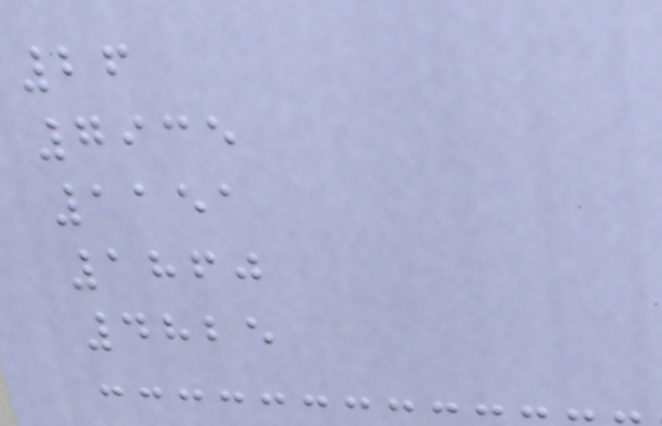26
7935
1151
1860
4825
